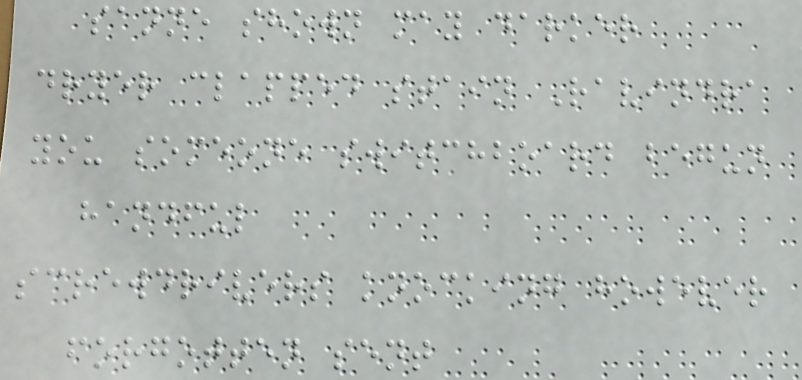sanne shown may darker
dryer clapped stain Ravindra
you someone switchboard begun
handful
screwdrivers knocking however
forgotten sent
